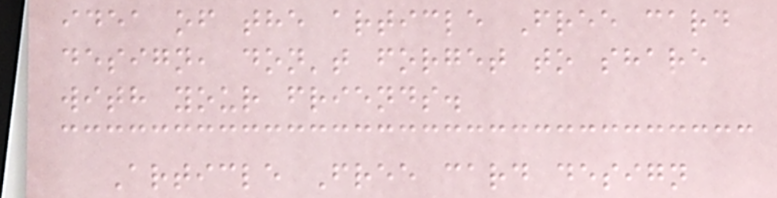idea of the article Free card
design, don't forget to share
with your friends.
Article Free card design
